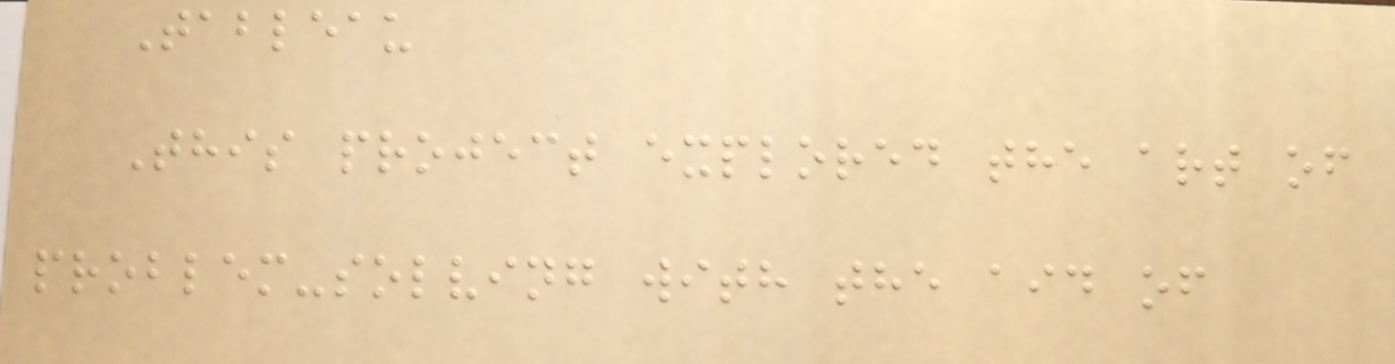Tableau
This project explored the art of
problem-solving with the aid of
